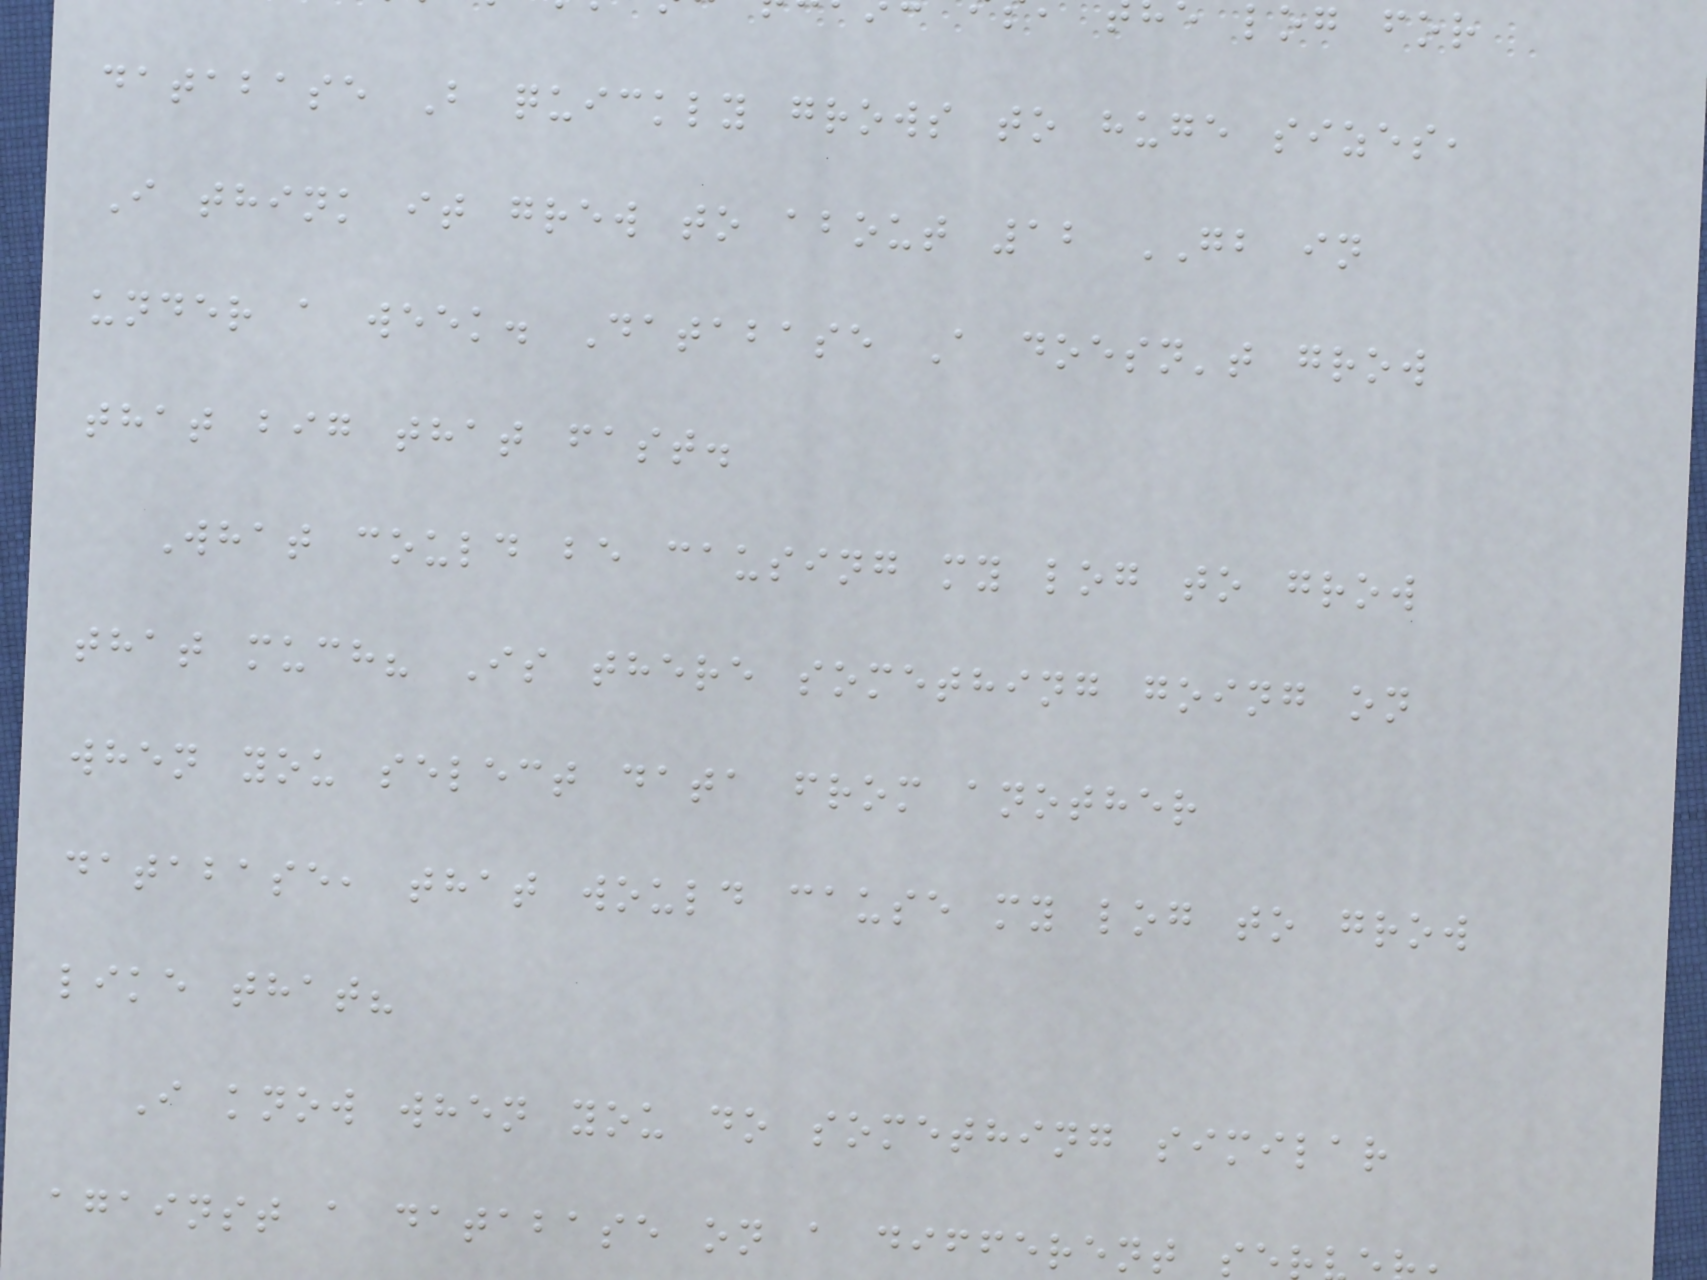database B quickly grows to huge sizes,
I think it grew to about 12 GB in
under a week. Database A doesn't grow
that big that fast.
What could be causing my log to grow
that much? Is there something going on
when you select data from another
database, that would cause my log to grow
like that?
I know when you do something similar
against a database on a different se
